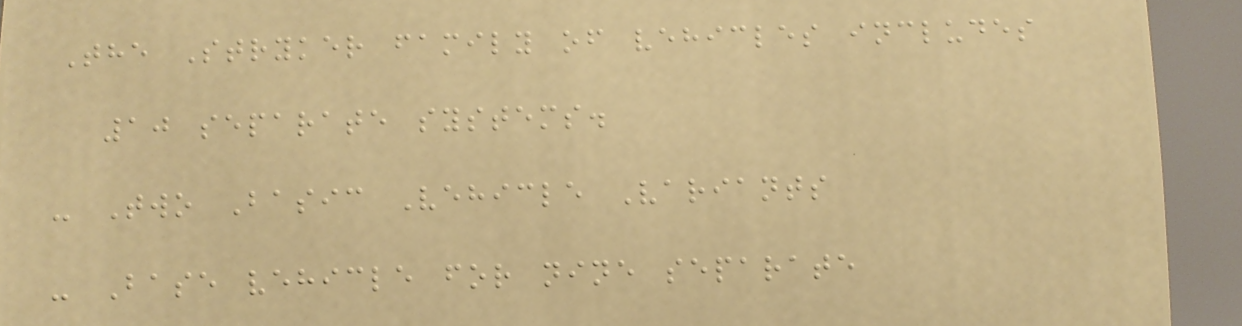The Stryker family of vehicles includes
10 separate systems.
- Two Basic Vehicle Variants
- Base vehicle for nine separate
